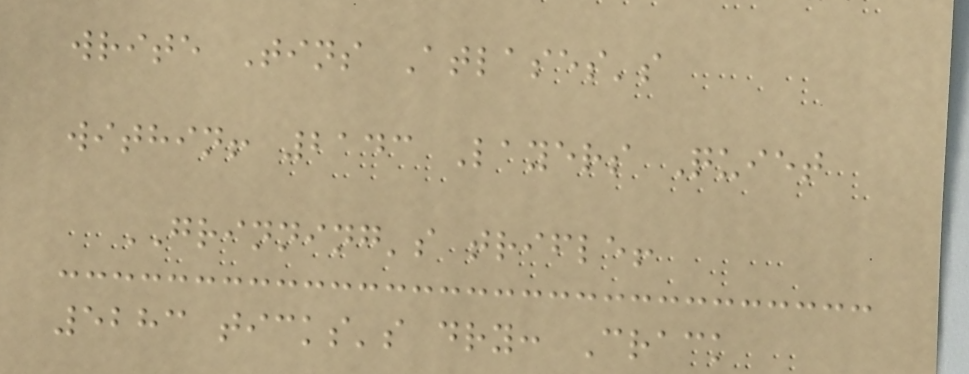write Tins Atlases's
within! 2143 Layers Quiet
GRINNING's trifle!
5283 ticks's dry: Crack
